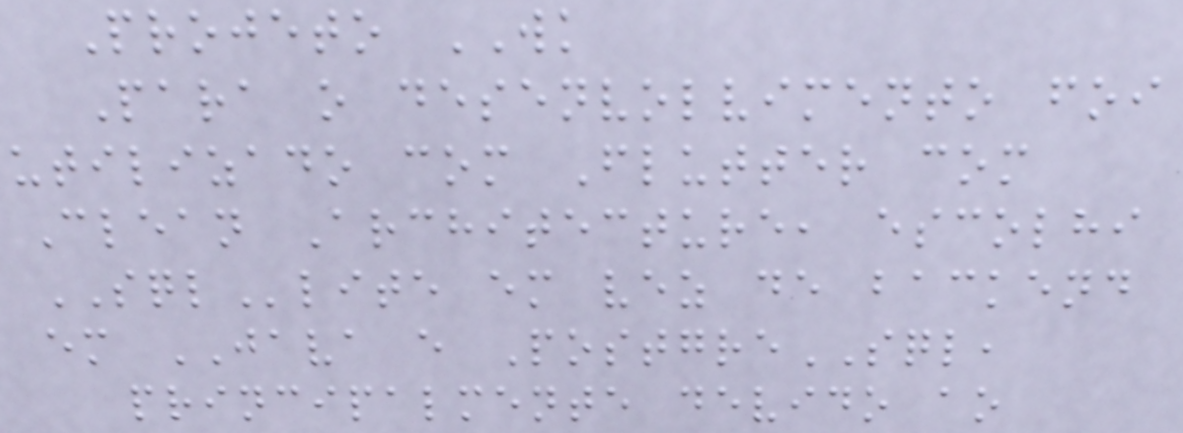Projeto WK
Para o desenvolvimento foi
utilizado com Flutter com
Clean Architecture, escolhi
SQLlite em vez de backend
em JAVA e PostgreSQL,
principalmente devido ao
